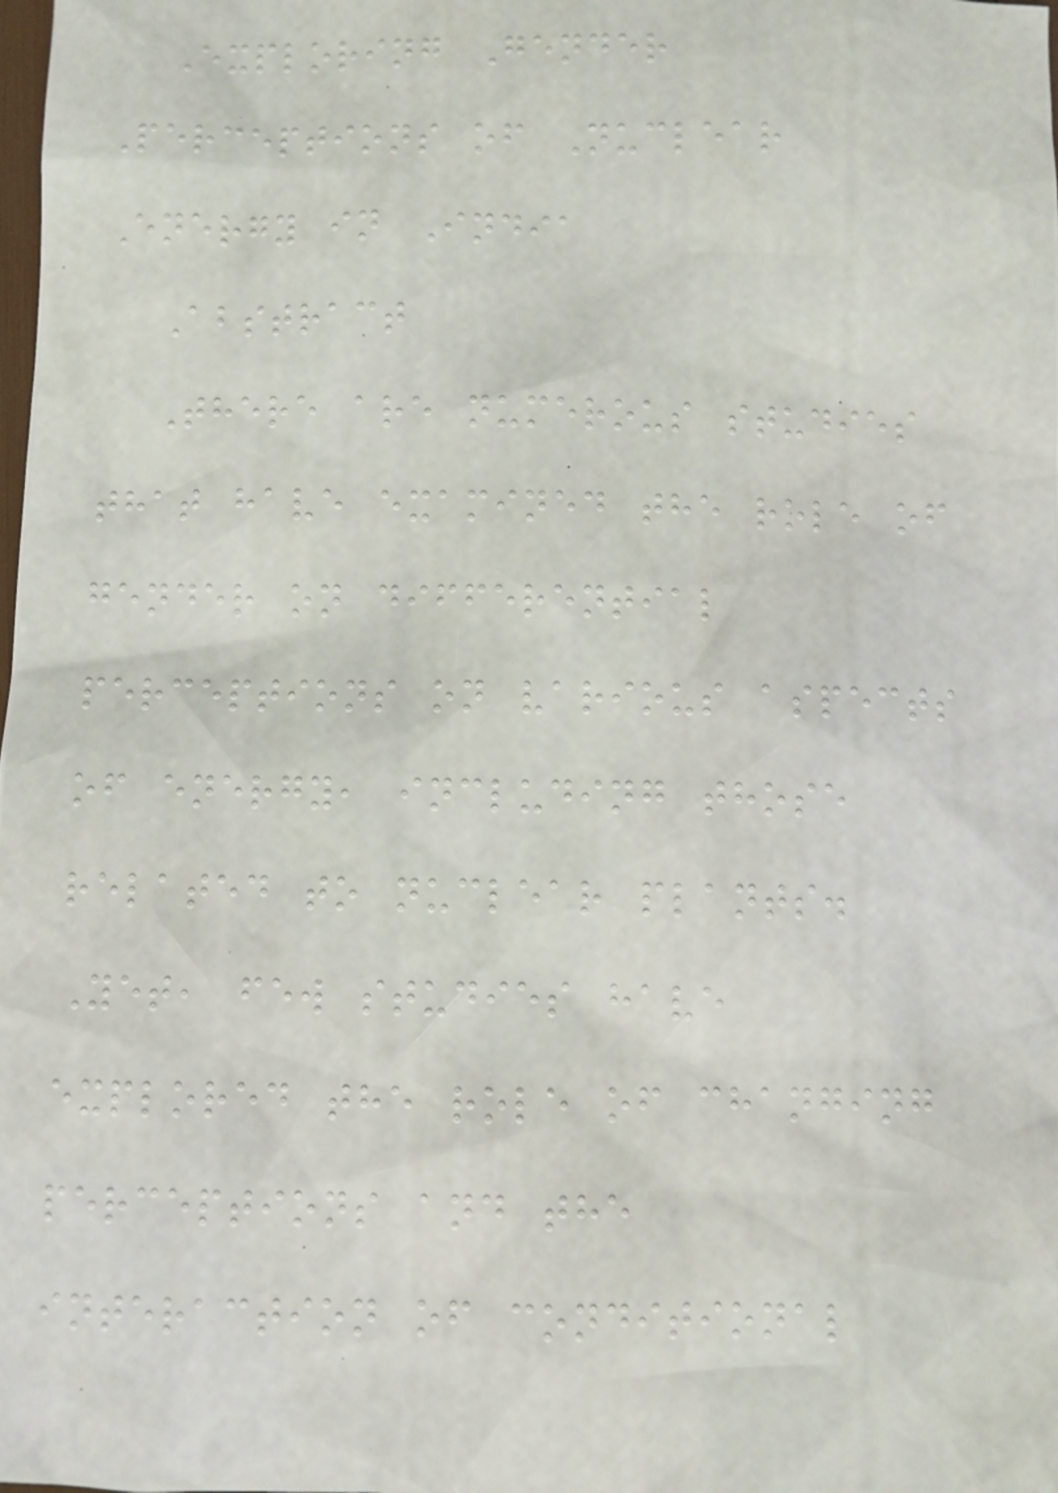Exploring Gender
Perceptions of Nuclear
Energy in India
Abstract
There are numerous studies
that have examined the role of
gender on differential
perceptions on various aspects
of energy, including those
related to nuclear plants.
Yet, few studies have
explored the role of changing
perceptions and the
interaction of conditional
